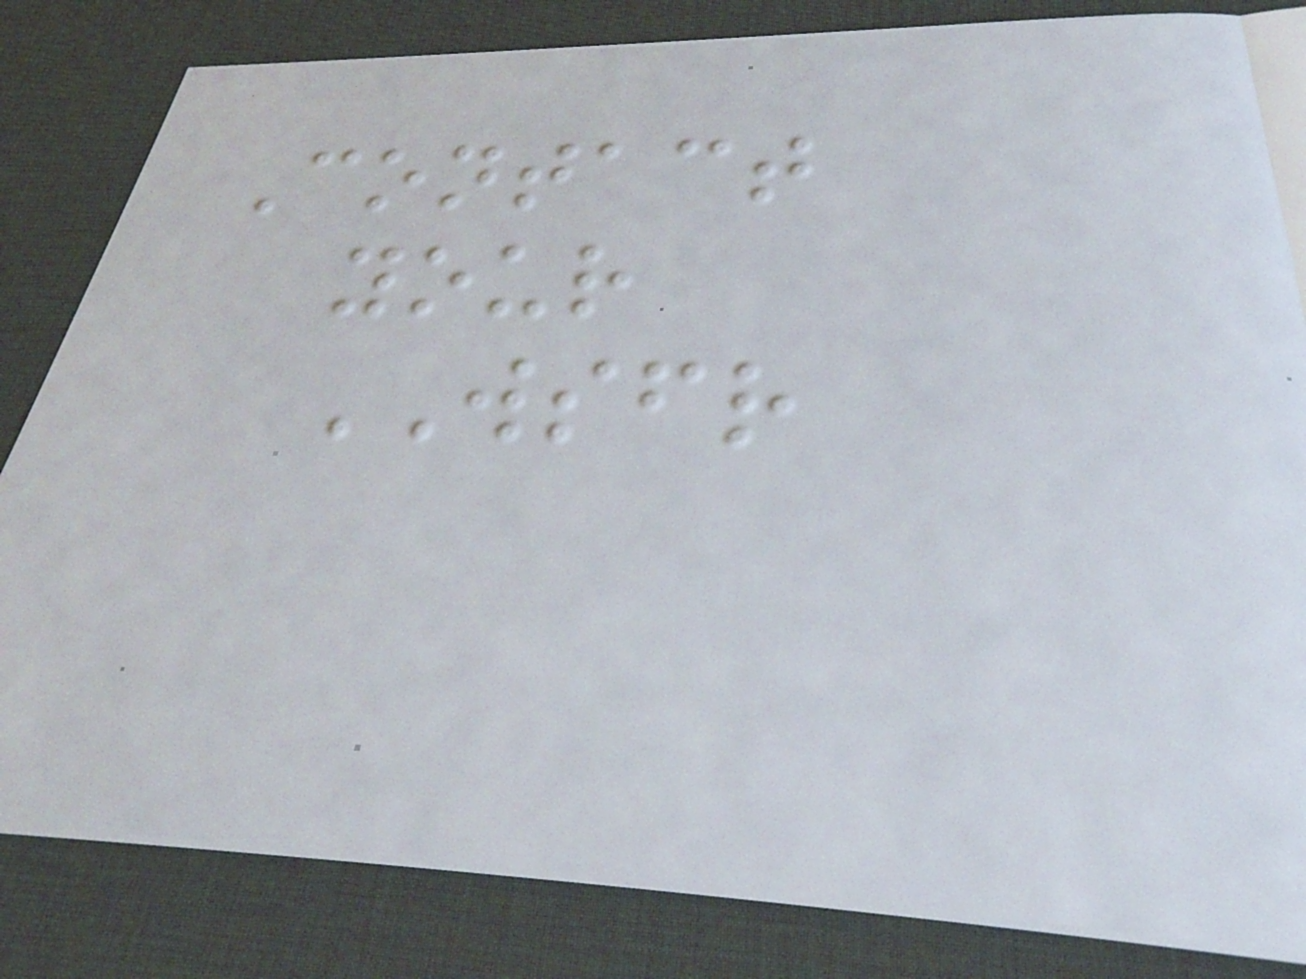Contact
your
WSFR
